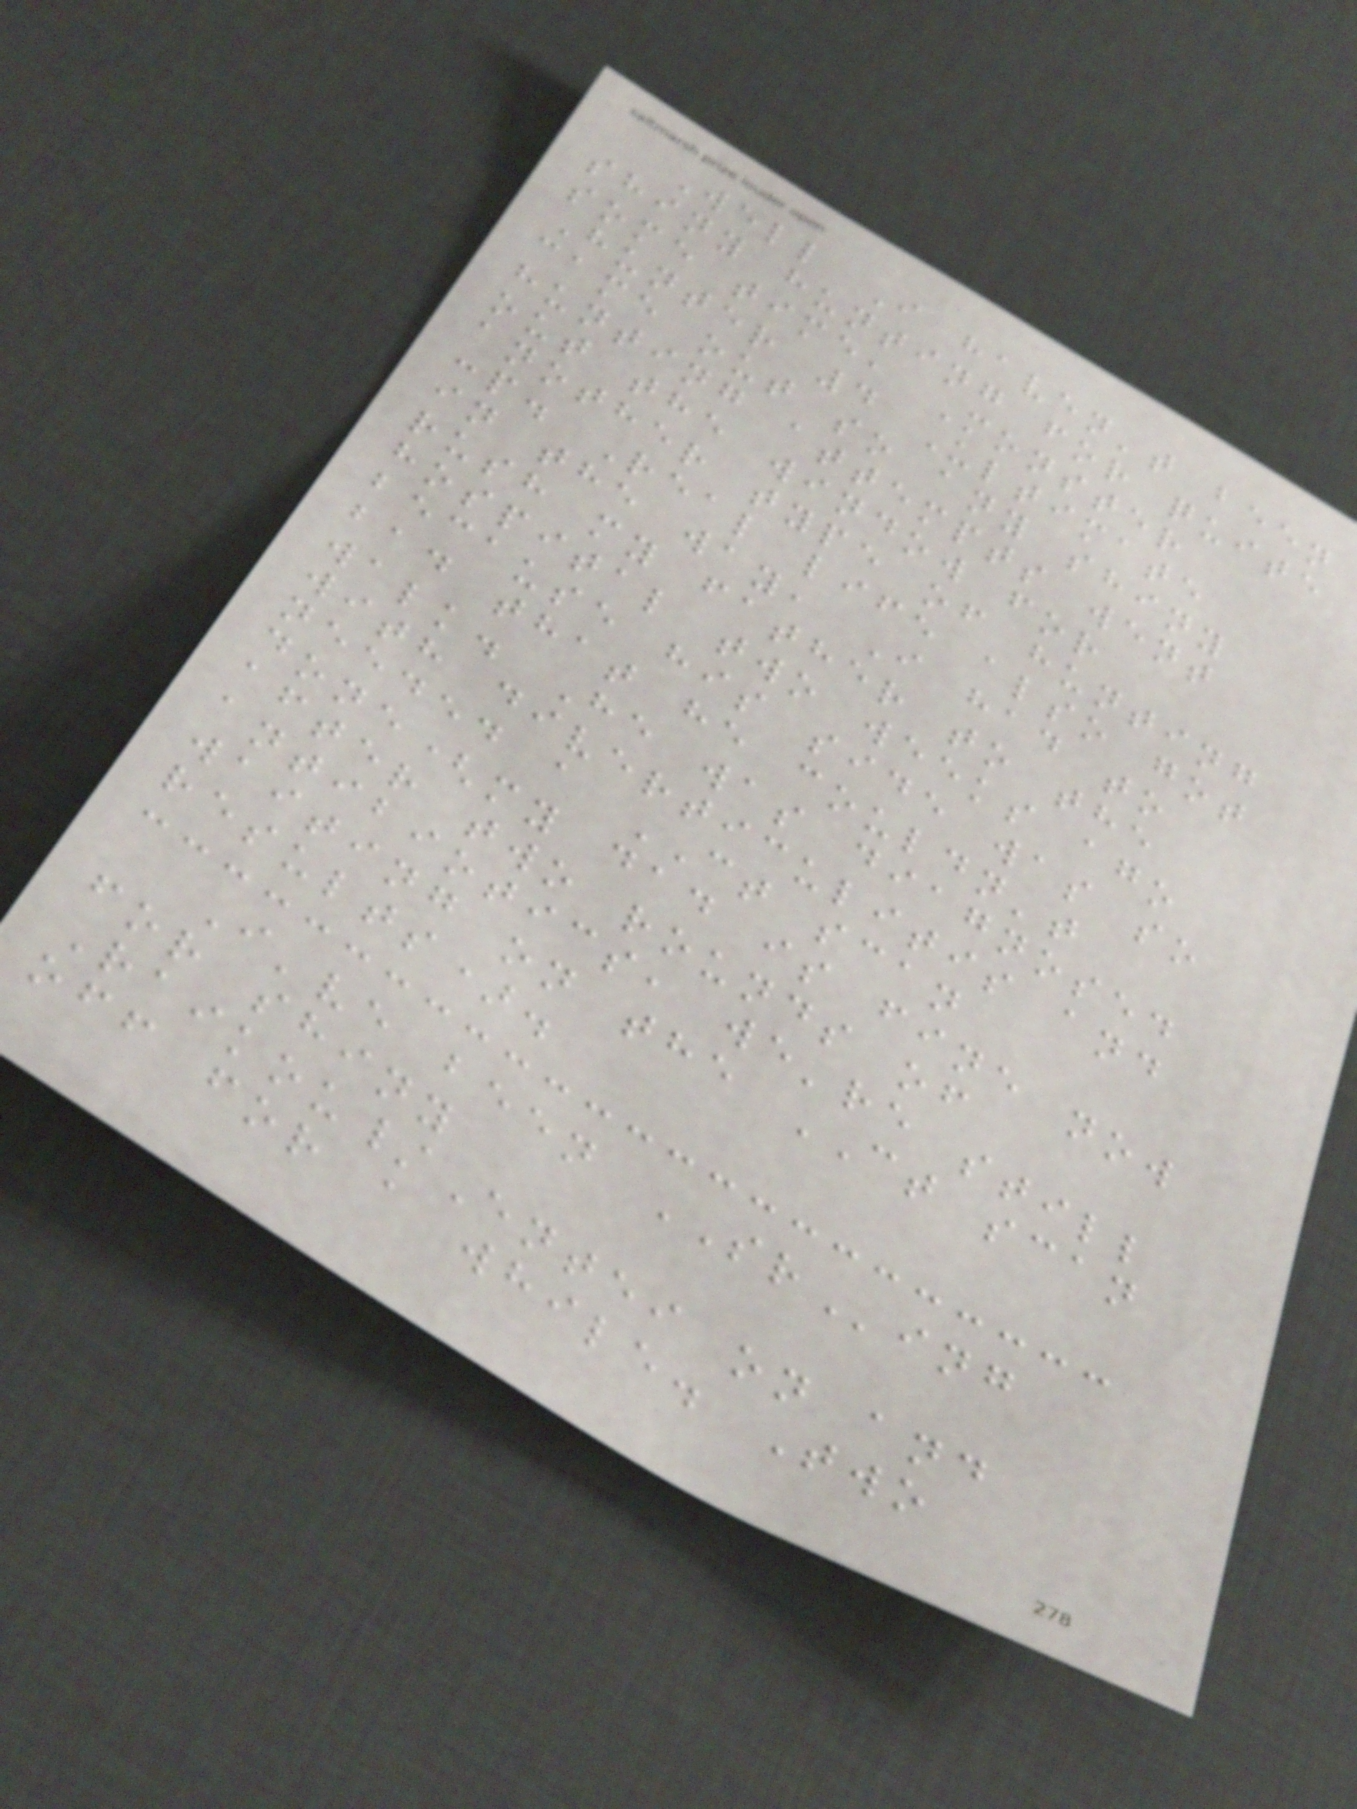Well I haven't been
shiny hunting for quite
some time, Monster
Hunter 4 Ultimate
came out so any shiny
hunting attempts went
out the window for
another type of hunting
:p. Real life also got
in the way, I had to
rush my father to the
hospital two weeks ago
because his side was so
bad that he couldn't
walk. He was diagnosed
with diverticulitis and
needed a CT scan
done(my dad is fine now
after two rounds of
antibiotics, we're still
waiting on the CT scan
results).
I've been SRing
for shiny
Raikou/Entei on and
off for a while. Two
